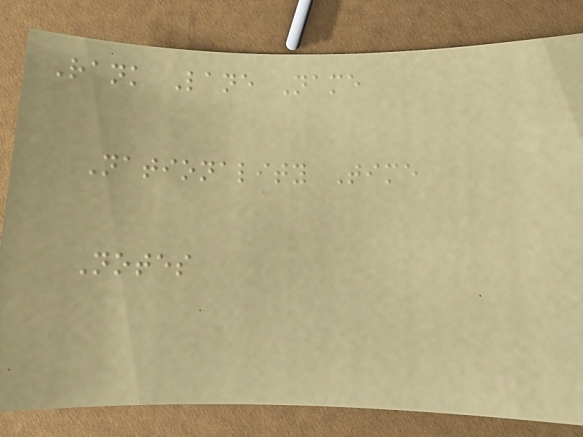Rank Lane Name
Nationality Time
Notes
